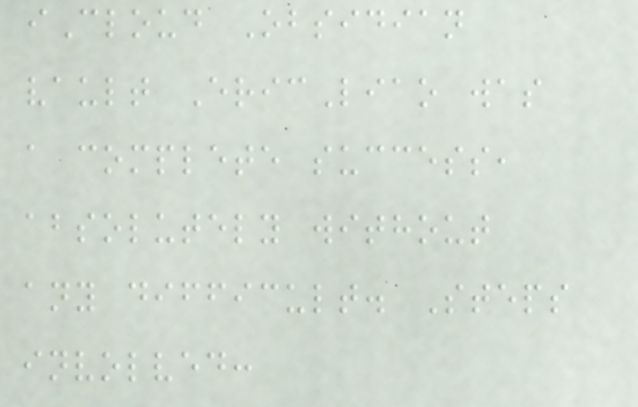iCloud Obsidian
vault EricLiao was
a complete success,
absolutely without
any difficult. Steps
involved:
